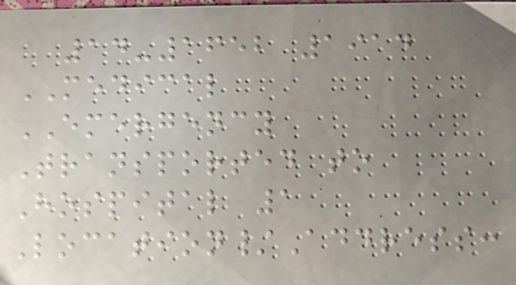14-1652 1914
MEDICAL
EMERGENCY
Transported to
Hospital 1
Location/Address:
